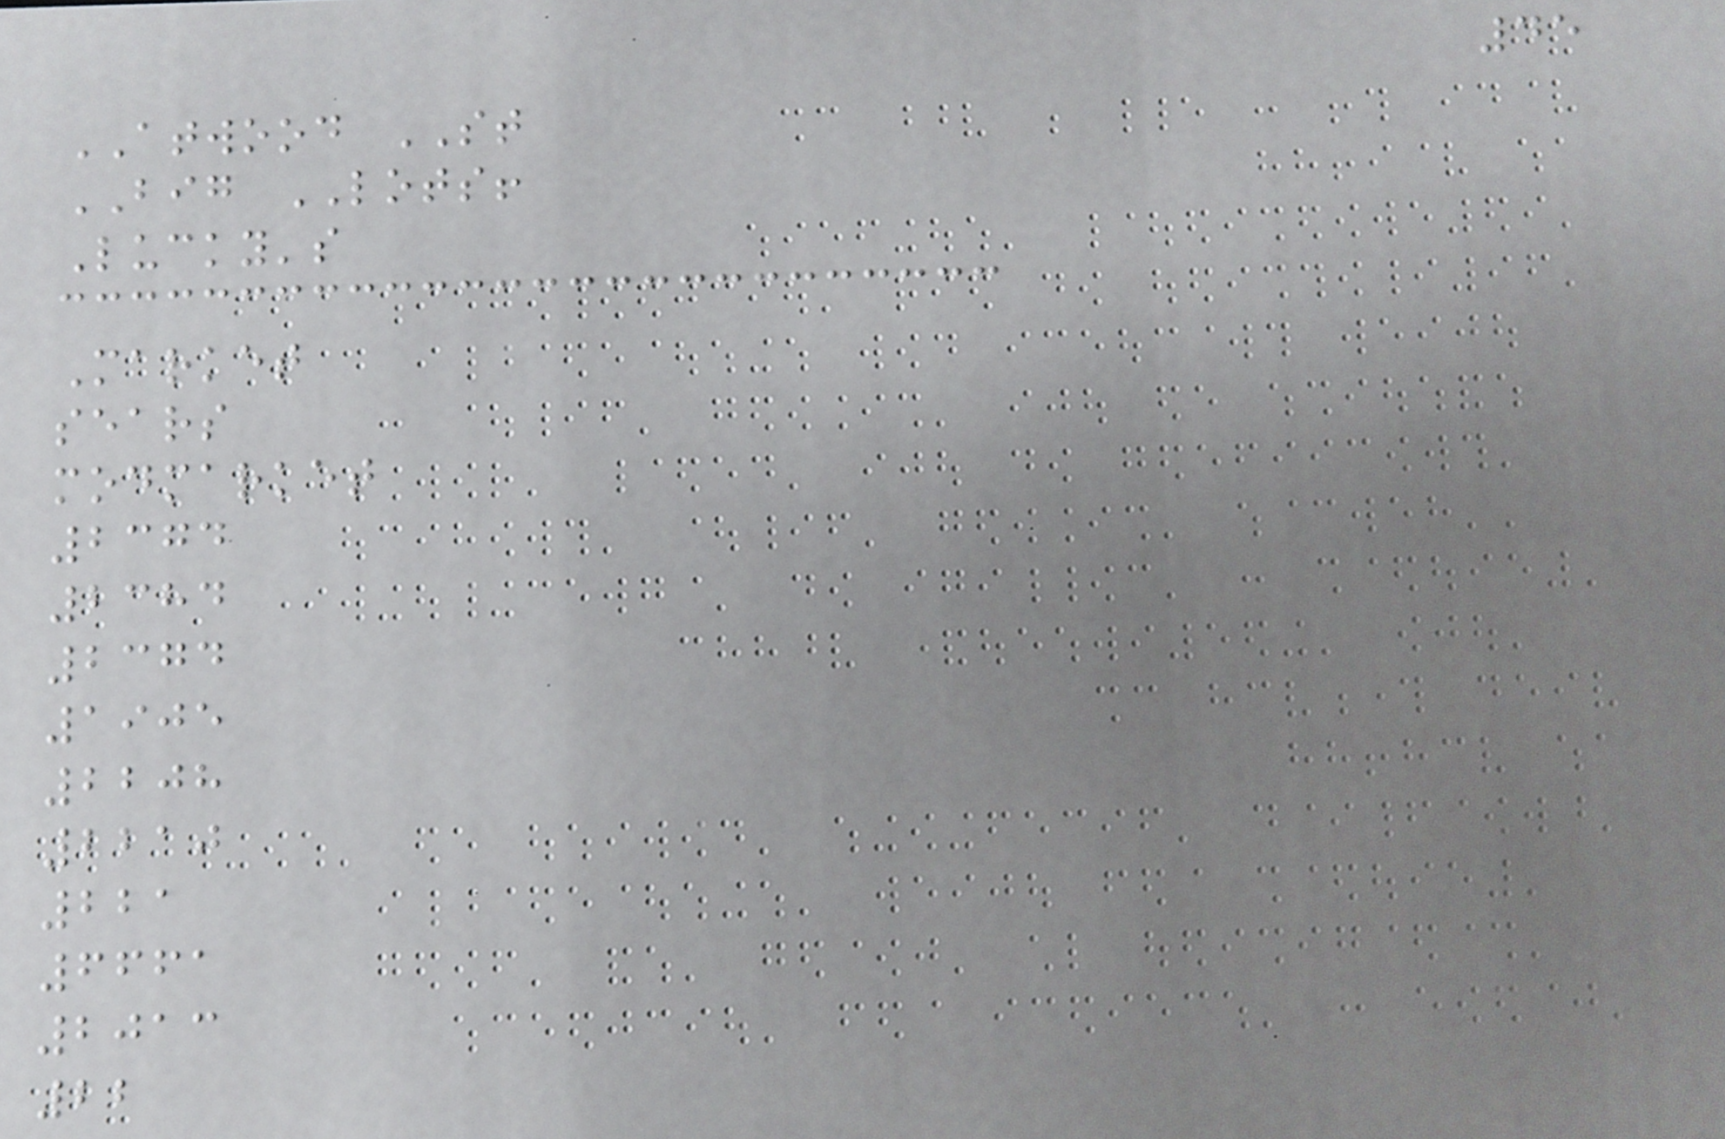45
ATWOOD ST
BIG LOTS!
Lucky's
Market
sears
modmarket
2374
2384
2374
1905
2208
2210
221
6661
2013
22
